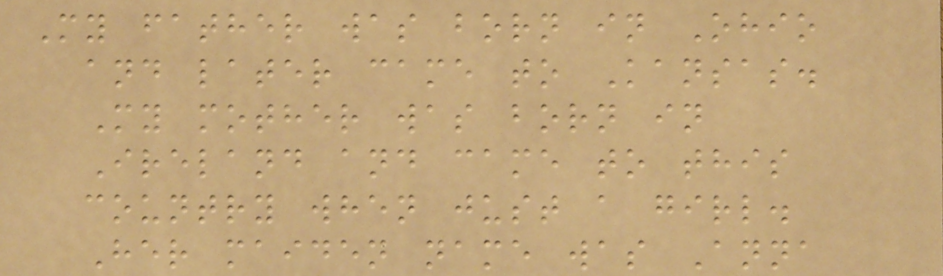My father was born in Ohio
and later came to Kansas.
My mother was born in
Ireland and came to this
country when just a girl.
Her maiden name was Anna
